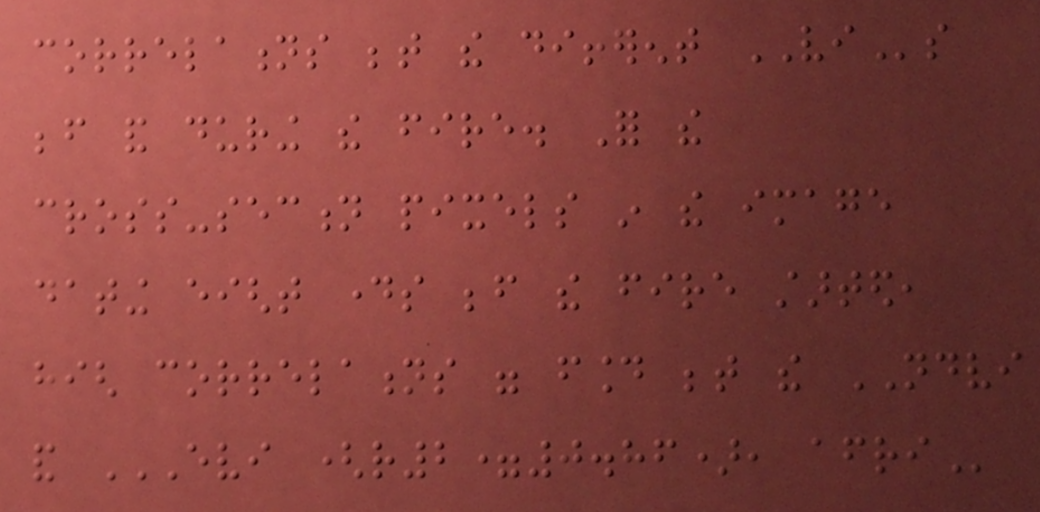correlations between the different VIs
before and during the fire. For the
cross-section pixels in the image
dating eight days before the fire started,
high correlations were found between the NDVI
and EVI (R2=0.86), AFRI
